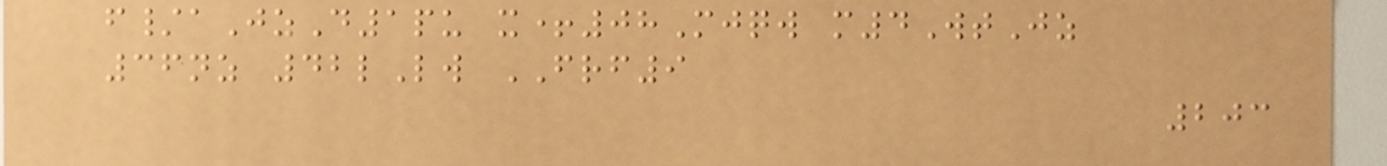f/aJzD1pu x+08Mjqw m4WtJz
36nz 42lLw FRF9
203
